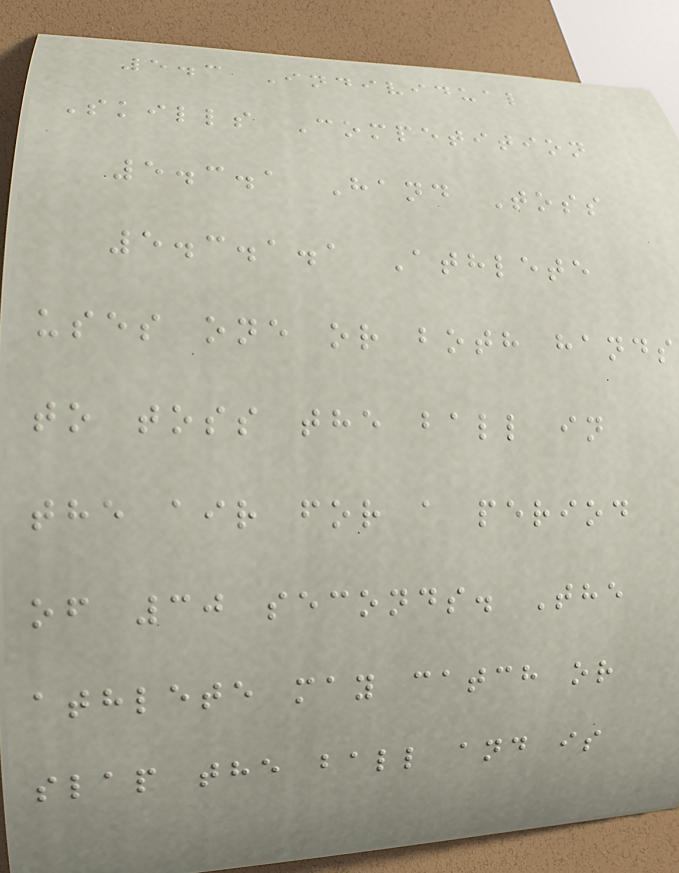5.3 Individual
Skills Competition
5.3.1 Hand Toss
5.3.1.1 Athlete
uses one or both hands
to toss the ball in
the air for a period
of 30 seconds. The
athlete may catch or
slap the ball and is
